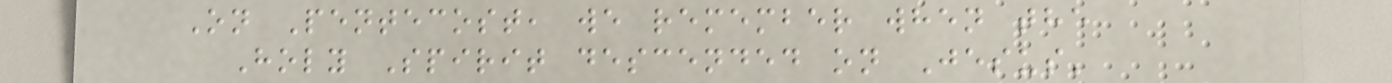On Pentecost, we remember when the
Holy Spirit descended on Jesus'
